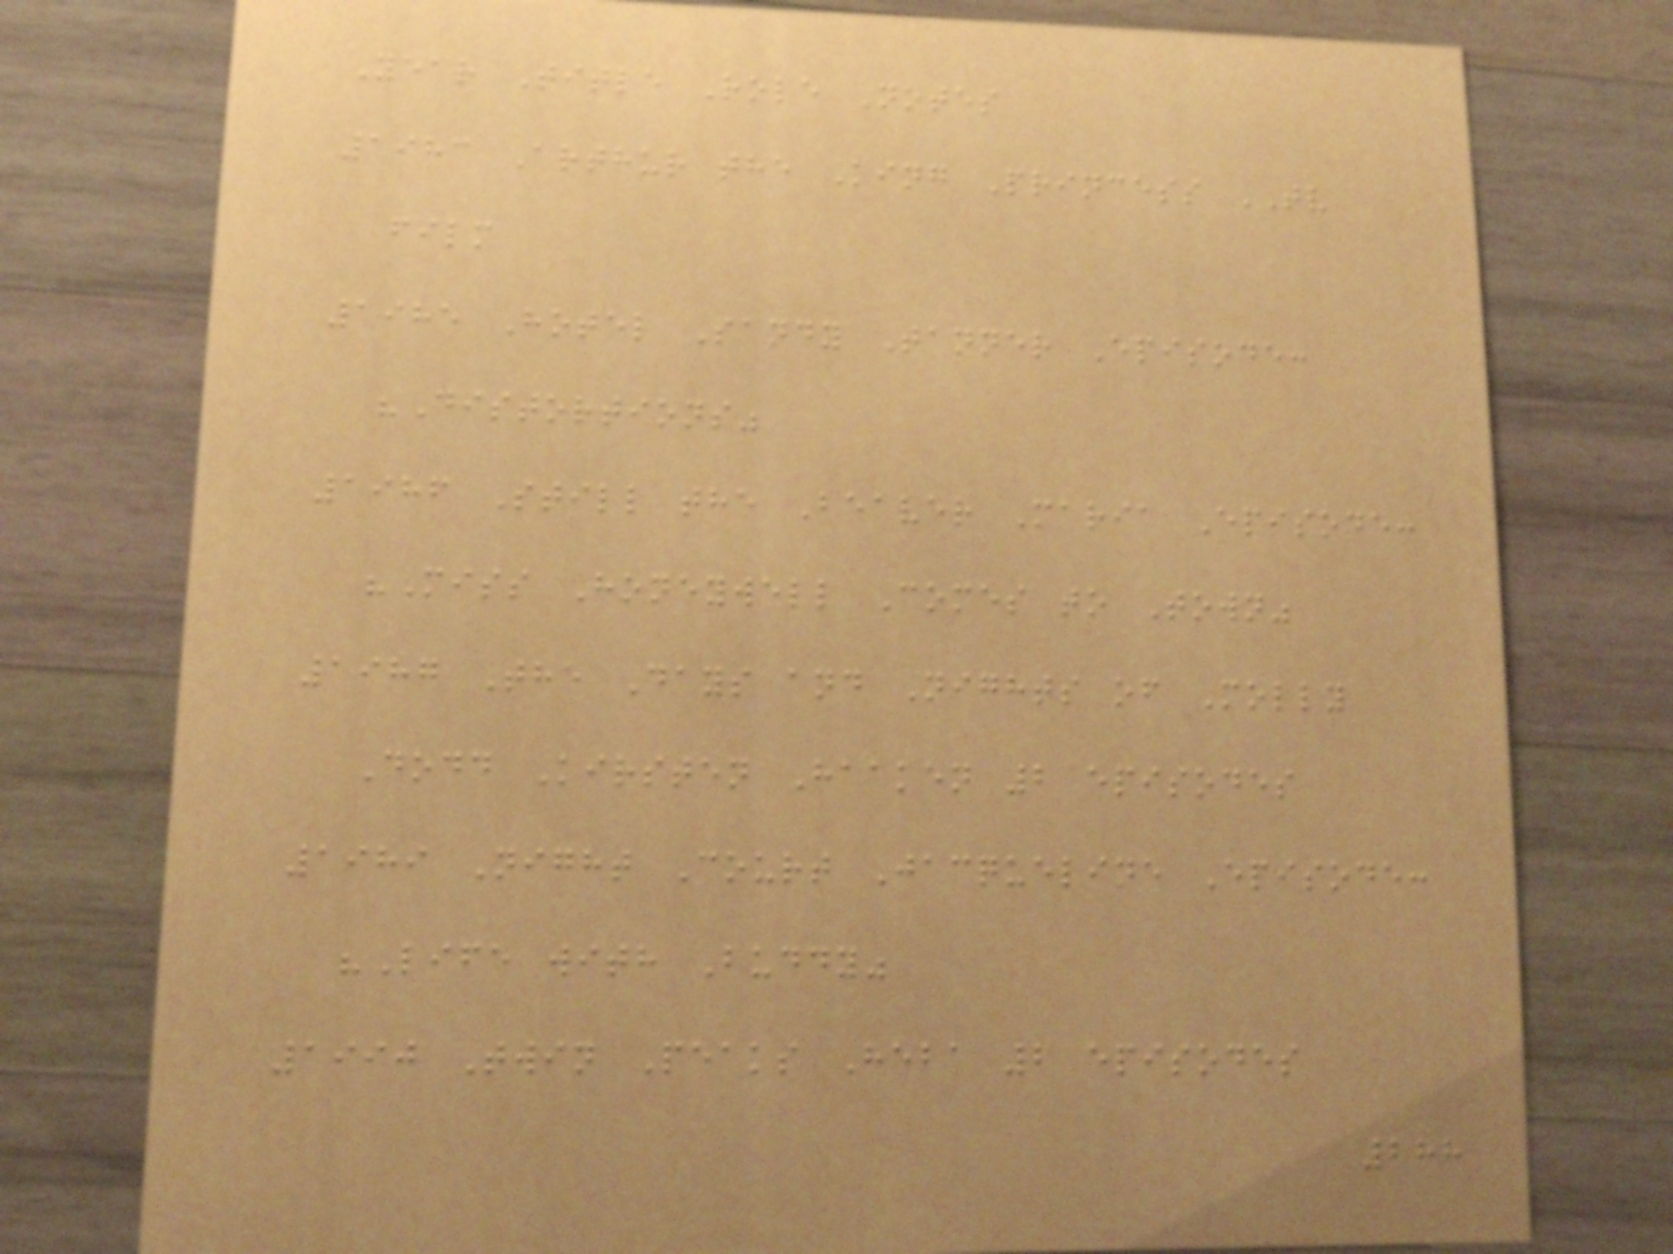Year Title Role Notes
1983 Arthur the King Princess TV
film
1985 Hotel Sandy Tanner Episode:
"Distortions"
1986 Still the Beaver Maria Episode:
"Miss Honeywell Comes to Town"
1987 The Days and Nights of Molly
Dodd Kirsten Haaken 2 episodes
1989 Night Court Jacqueline Episode:
"Life with Buddy"
1990 Twin Peaks Heba 2 episodes
288
